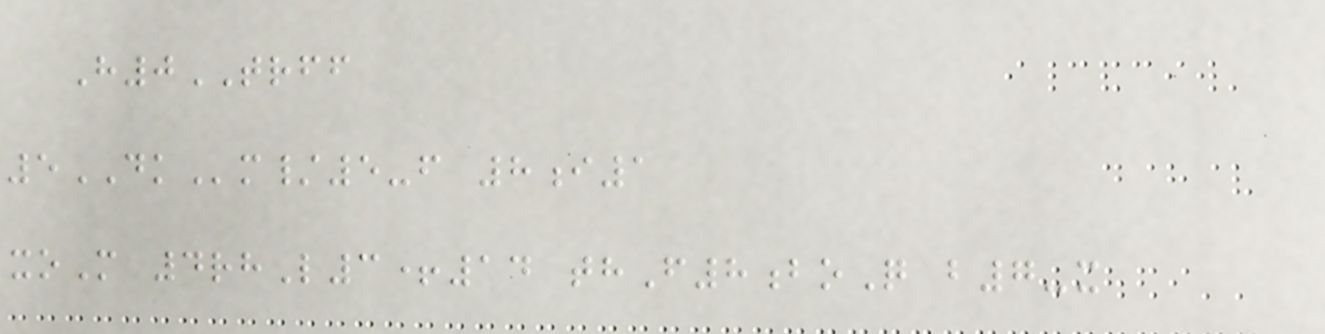H0TRFF
5DKm/5-f 8i1
xoM 4rhL3+14 thF8boQ b7-x
